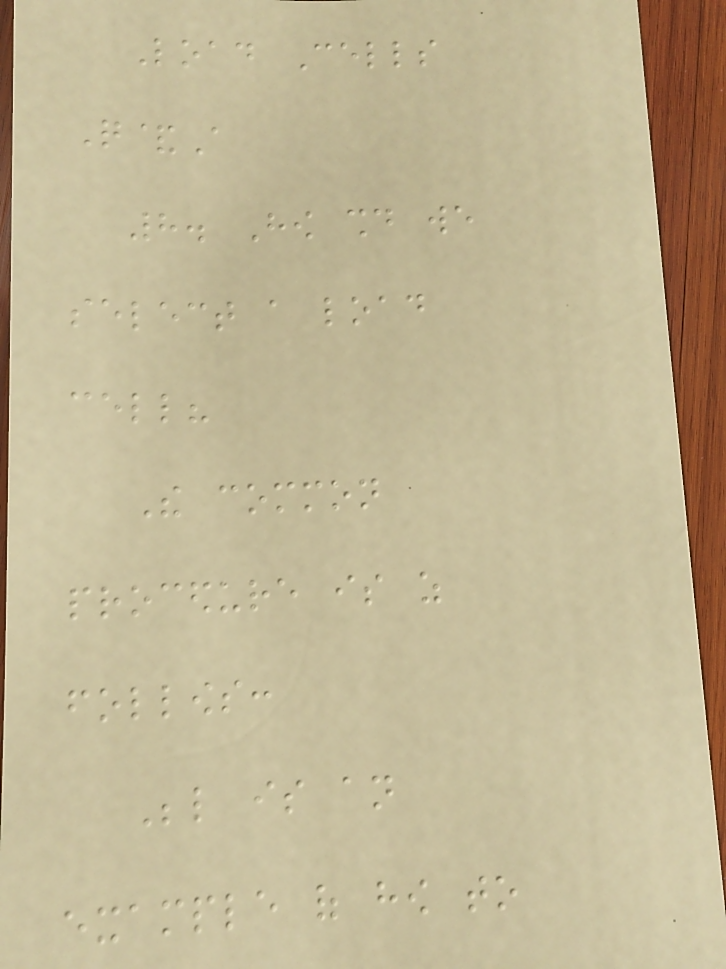Load Cells
Q&A
8. How should we
select a load
cell?
The common
procedure is as
follows:
Below is an
example of how to
